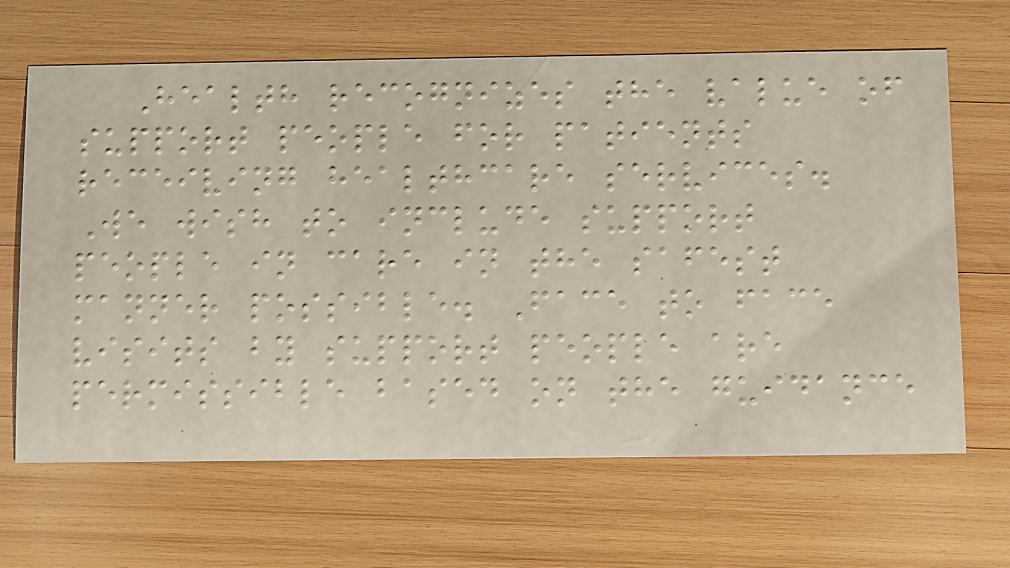Health recognizes the value of
support people for patients
receiving healthcare services.
We wish to include support
people in care in the safest
manner possible. Face to face
visits by support people are
permissible based on the guidance
